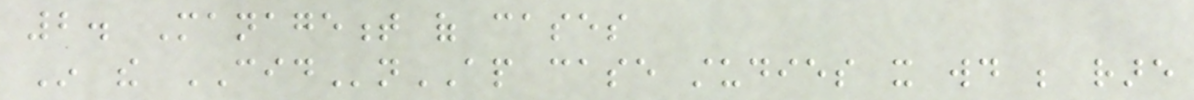2. Management of cases
In the CIDnAP case studies it would be rare
